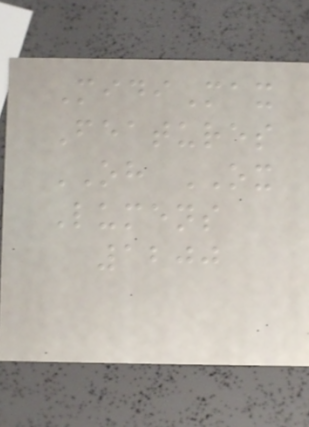MidiMax
Features
OH OX
Lumens
1200
